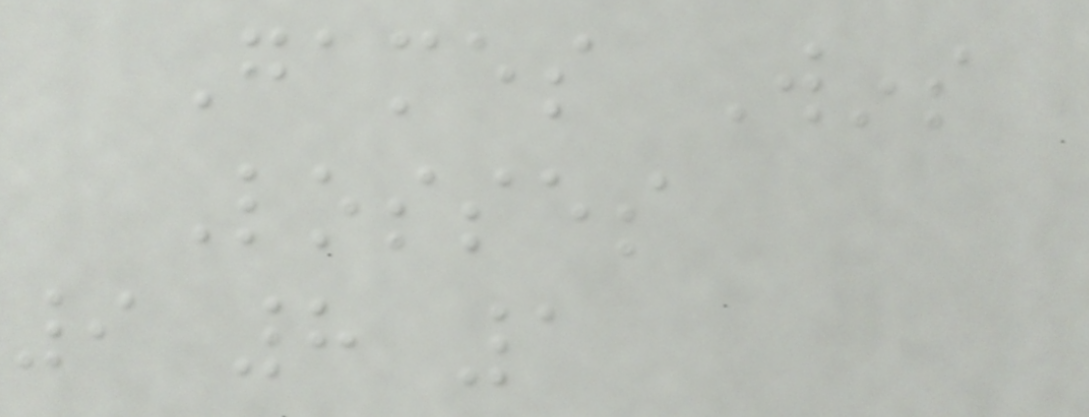Games Wins
Losses
9 8 1
